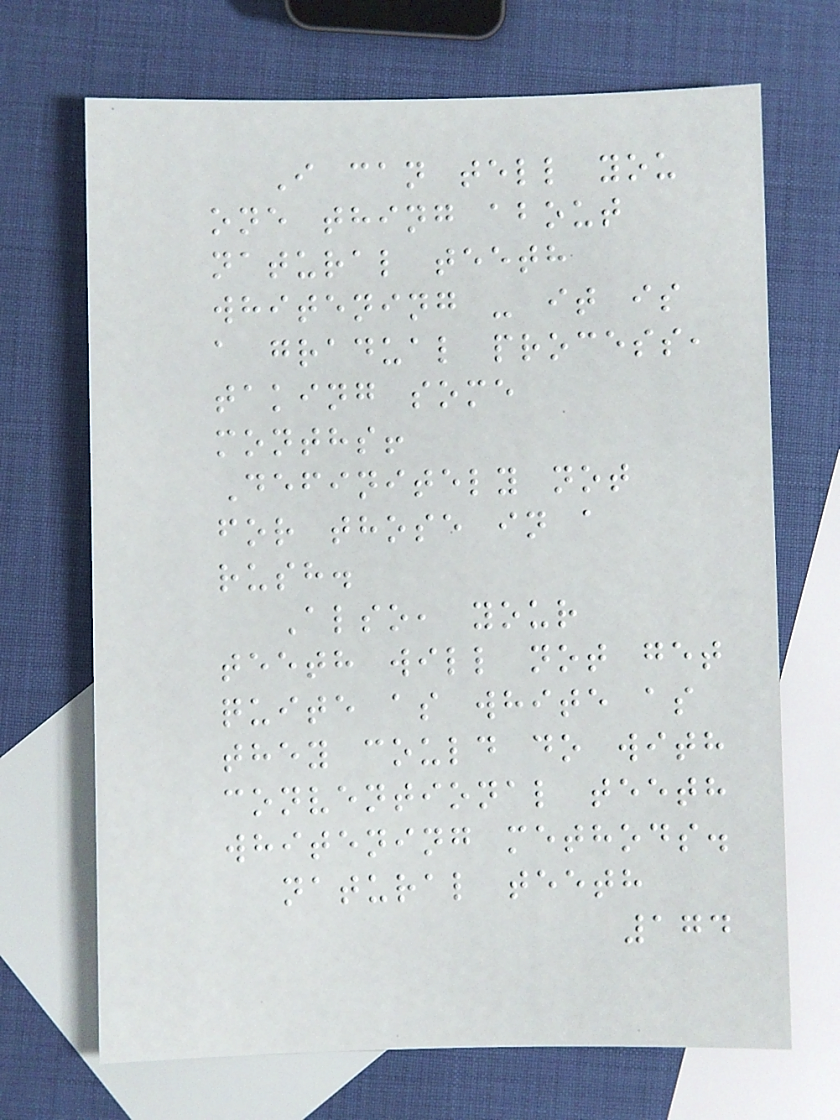I can tell you
one thing about
natural teeth
whitening - it is
a gradual process,
taking some
months!
Definitely not
for those in a
rush.
Also, your
teeth will not get
quite as white as
they could do with
conventional teeth
whitening methods.
natural teeth
174
